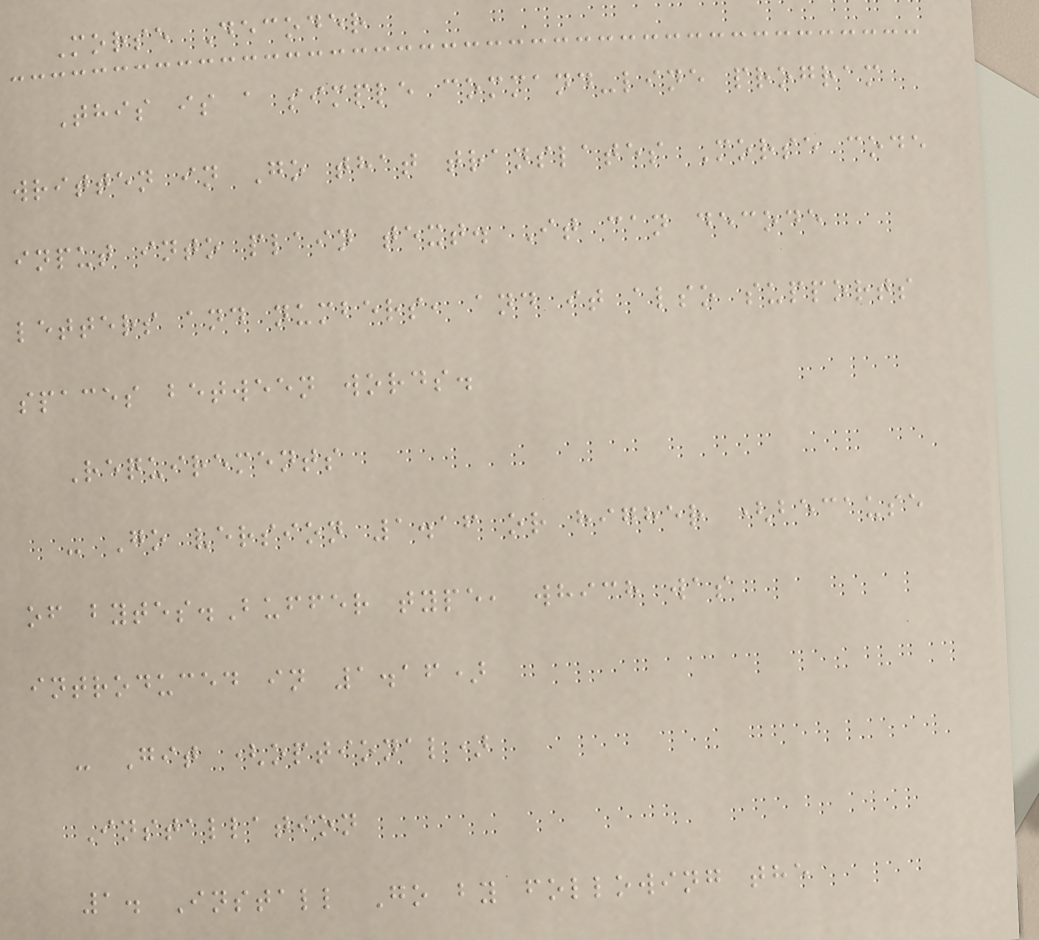Morse Decoder
This is a simple command-line program
written in Go that translates Morse code
input into plain text. It can decode
letters and numbers, and it also supports
spaces between words.
Requirements
- Go version 1.16 or higher (because
of bytes.Buffer type, which was
introduced in 1.16)
- Git (optional)
Installation
1. Install Go by following the
